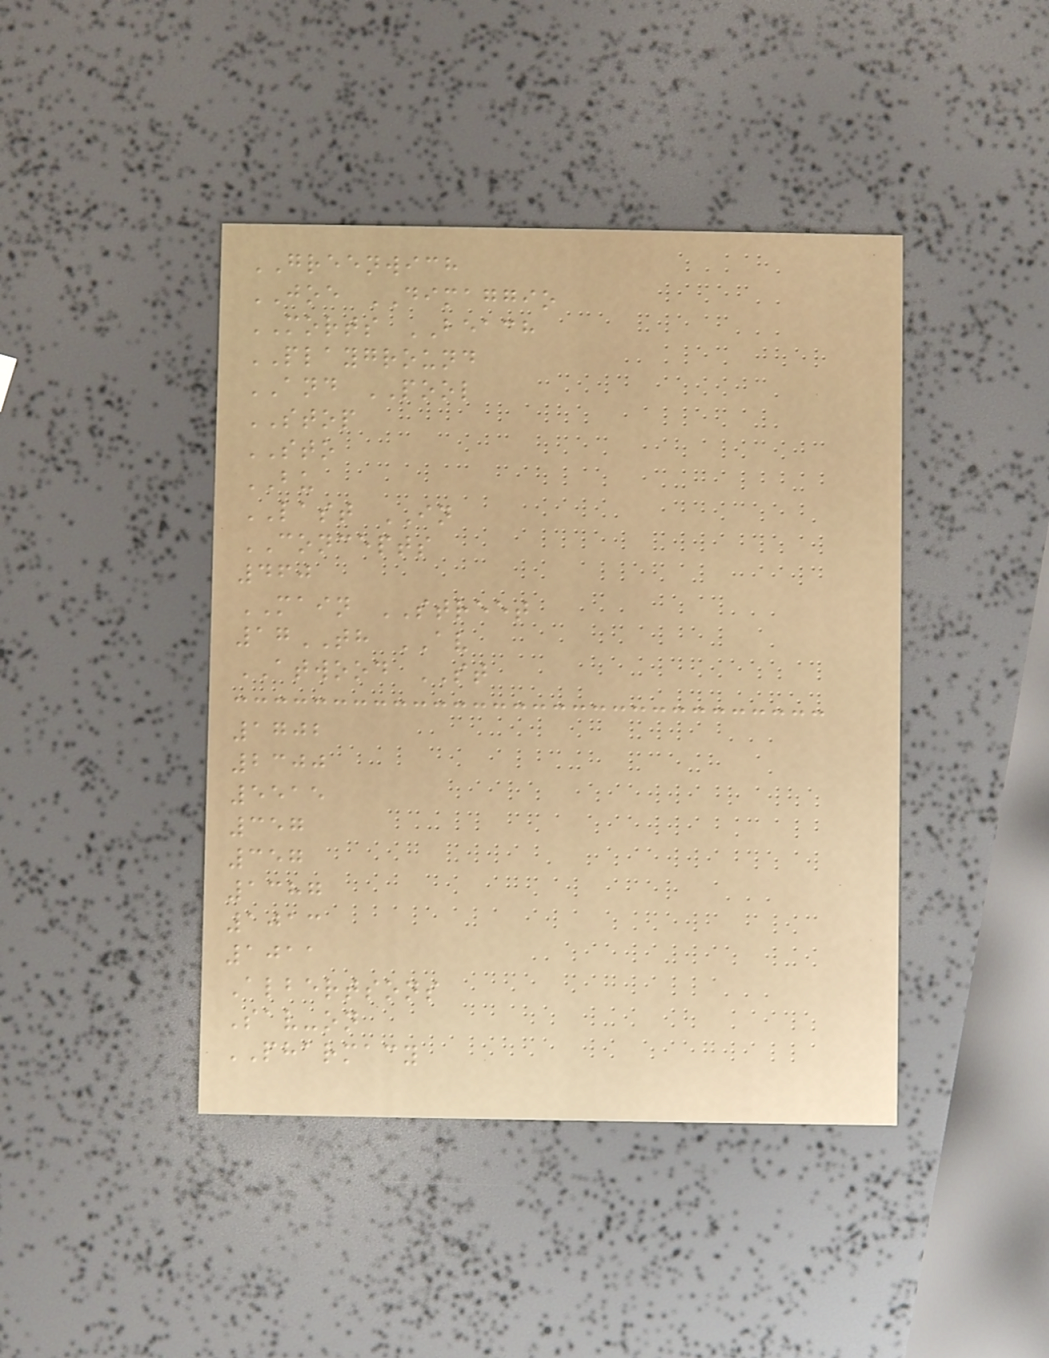GREENWICH
JOE DIMAGGIO
MORTS BEACH
PLAYGROUND
AND POOL
STOP
STO
BU
LAST IN
CONCEPTS
460
MAIN STREET
17TH AV
ATWOOD ST
1702
2300
5515
357
357
1387
1013
1011
Albertsons
Sav-on
PHARMACY
